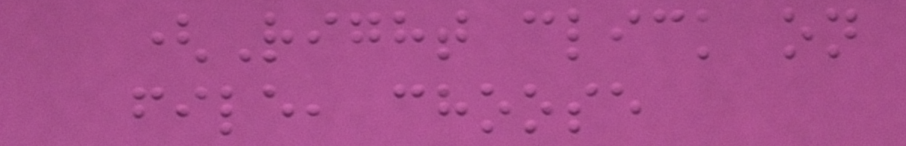(Right click on
file, choose
